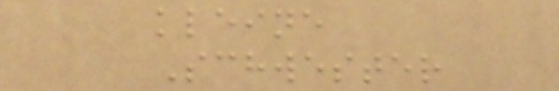kleine
Schwester
